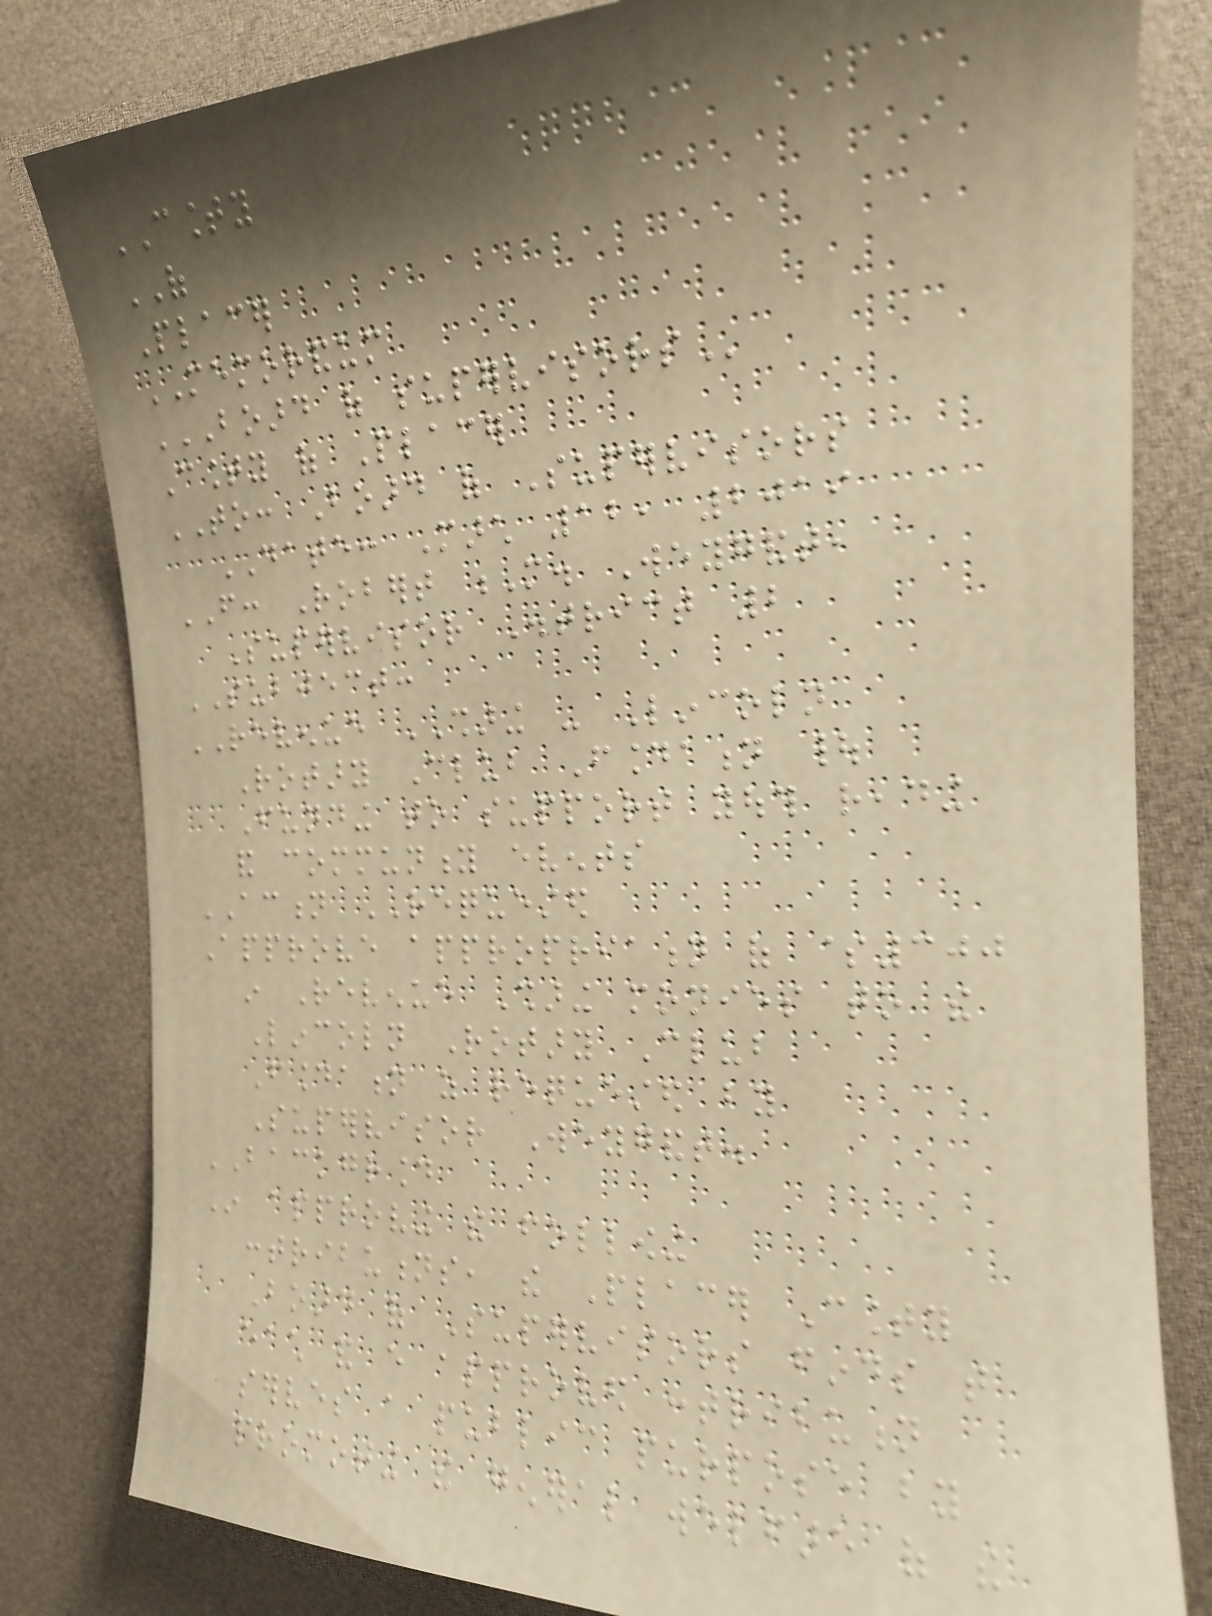COUNTY
OF
Placer
MEMORANDUM
BOARD OF SUPERVISORS
County of Placer
TO: Board of Supervisors
DATE: March 12, 2019
FROM: Robert M. Weygandt,
Supervisor District 2
SUBJECT:
REVENUE SHARING - Lincoln
Rotary Club Foundation |
Funding to support youth reading
and community events
ACTION REQUESTED
Approve appropriation of $300
in Revenue Sharing monies to the
Lincoln Rotary Club
Foundation as requested by
Supervisor Weygandt.
BACKGROUND
In approving the following
contributions, the Placer County
Board of Supervisors finds that
each and every approved contribution
serves a public purpose by
promoting the general welfare of the
